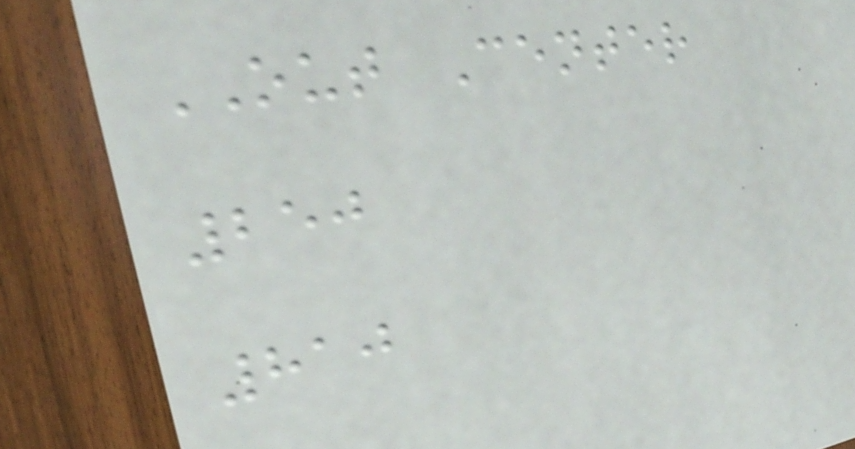OUT Center
250
810
